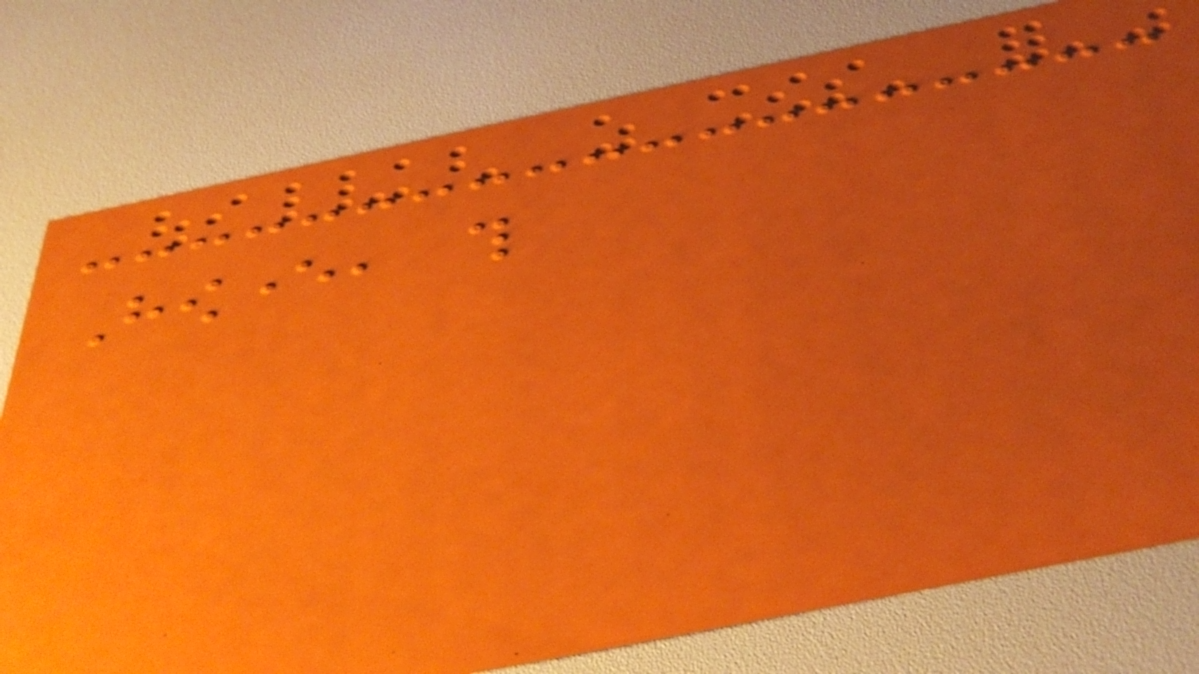However, this
